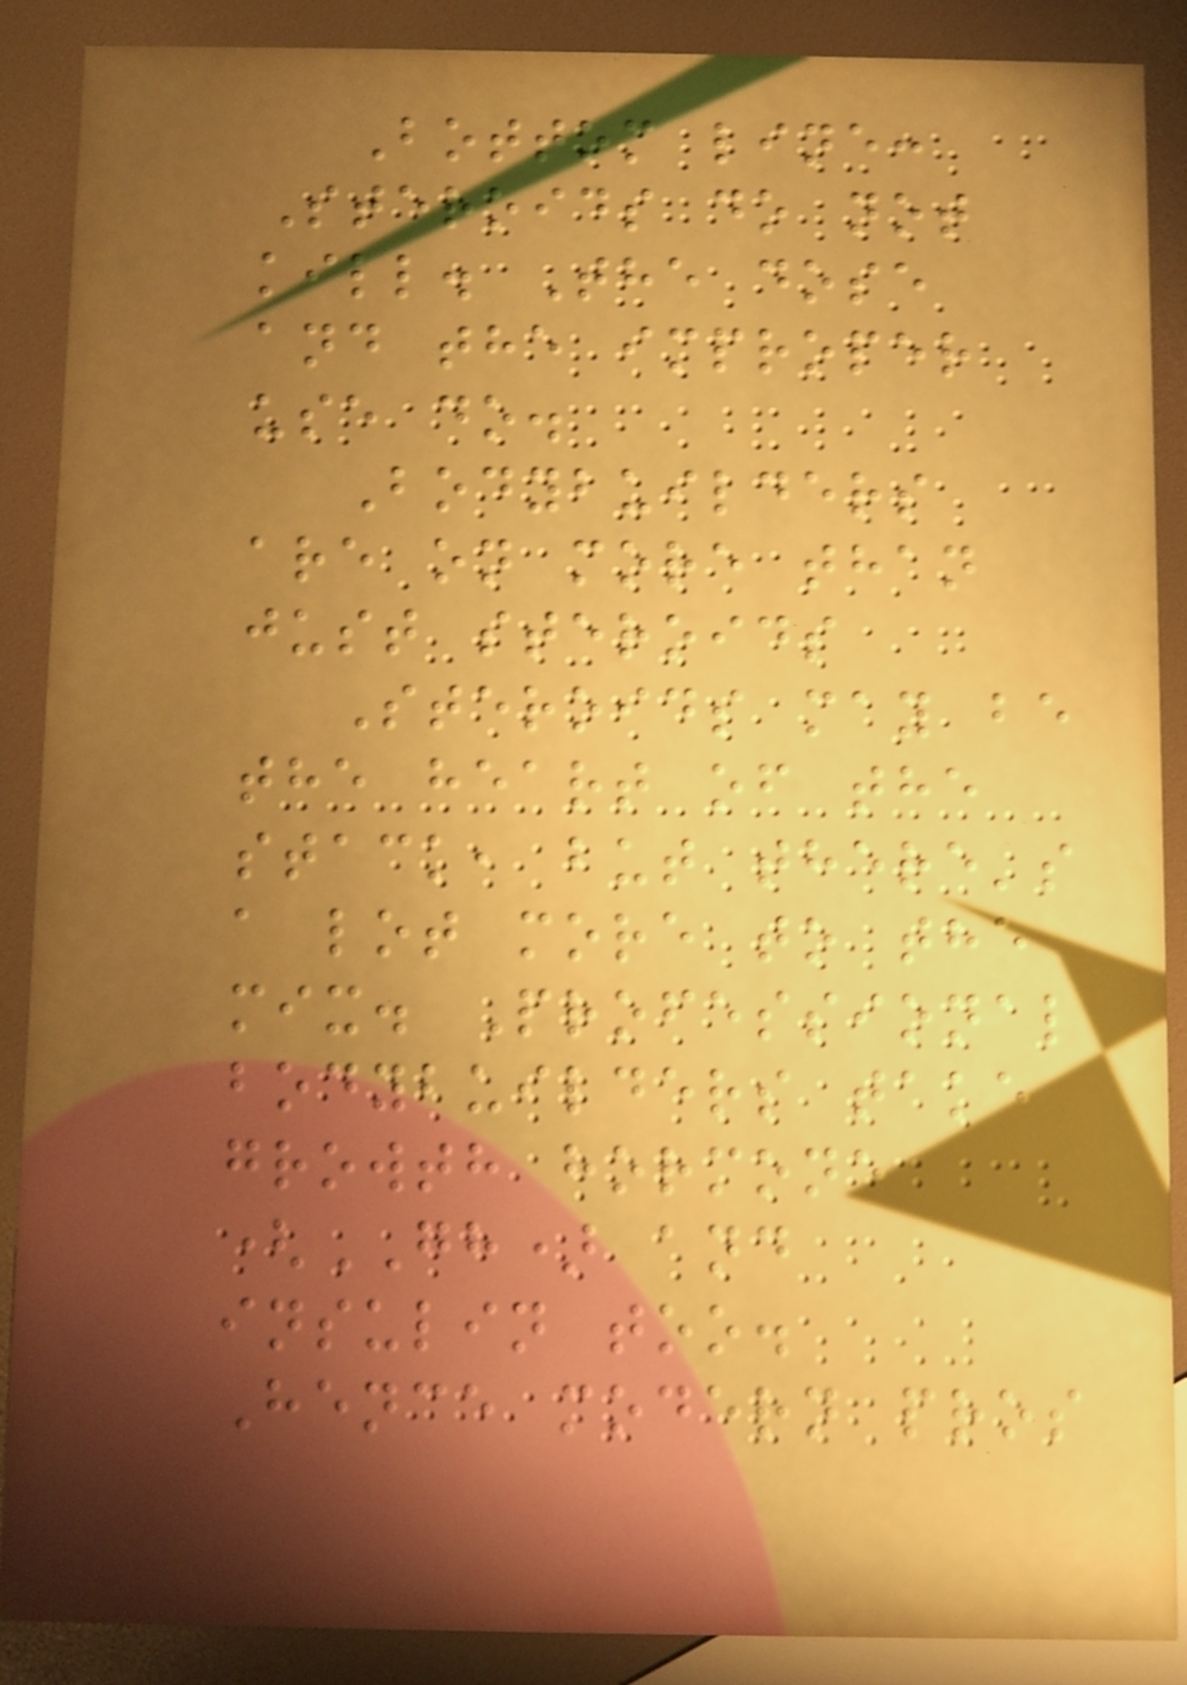Bottom line:
Steroids do not
kill. The dose
and the improper
use do.
Bodybuilders
are on more than
just steroids
Steroids may be
the heart of the
stack, but there's
a lot more to the
mix. Professional
bodybuilders take
growth hormone
(GH) and
insulin too.
Hence modern pros
